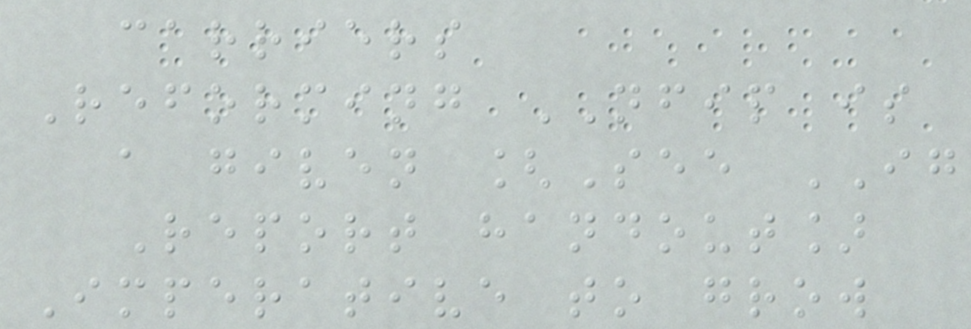carriers
Reforming NFIP is
a given [See IG
Report handout]
Imperative to grow
